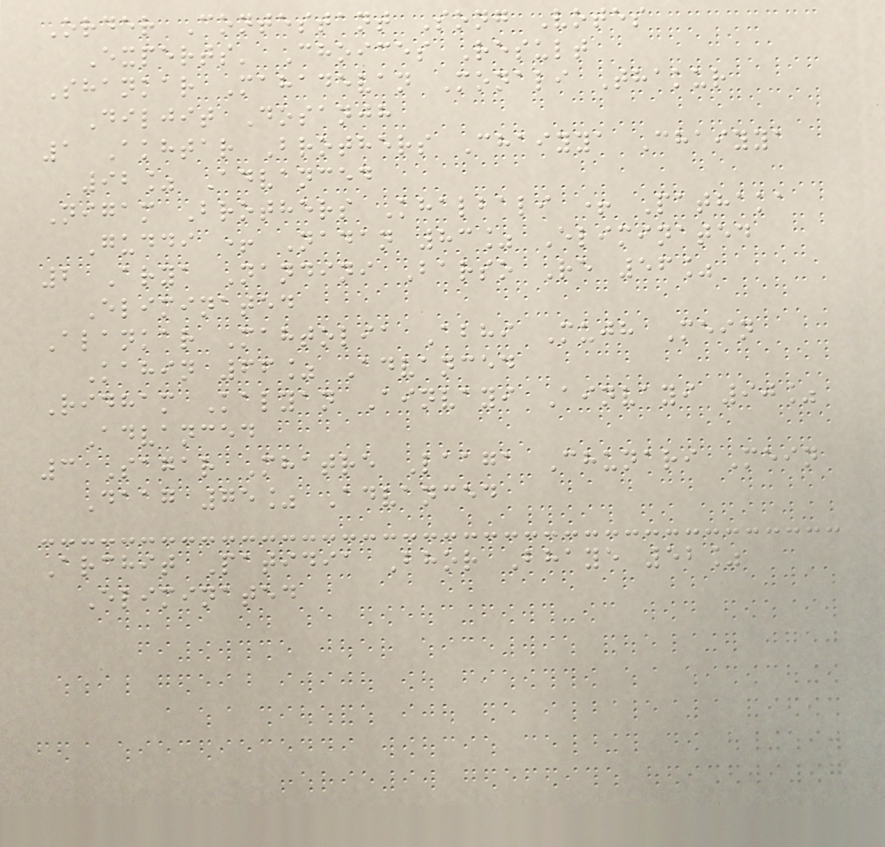Order Contestant Song Votes
Experts' Choices Result
Shankar Mahadevan Monali Thakur
Diljit Dosanjh
1 Akhtar Brothers Chaiyya Chaiyya
92% Advanced
Nigam Brothers Khalbali + Pathaka
Guddi + Nadan 83% Eliminated
2 Arya Nandini Barso Re 56%
Eliminated
Alankar Mahtolia Abhi Mujh Mein
Kahin 66% Advanced
Ridham Kalyan Ainvayi Ainvayi 90%
Advanced
3 Sagar Mhatre Laaga Chunari Mein
Daag 75% Advanced
Archit Patidia Bhor Bhaye 52%
Eliminated
